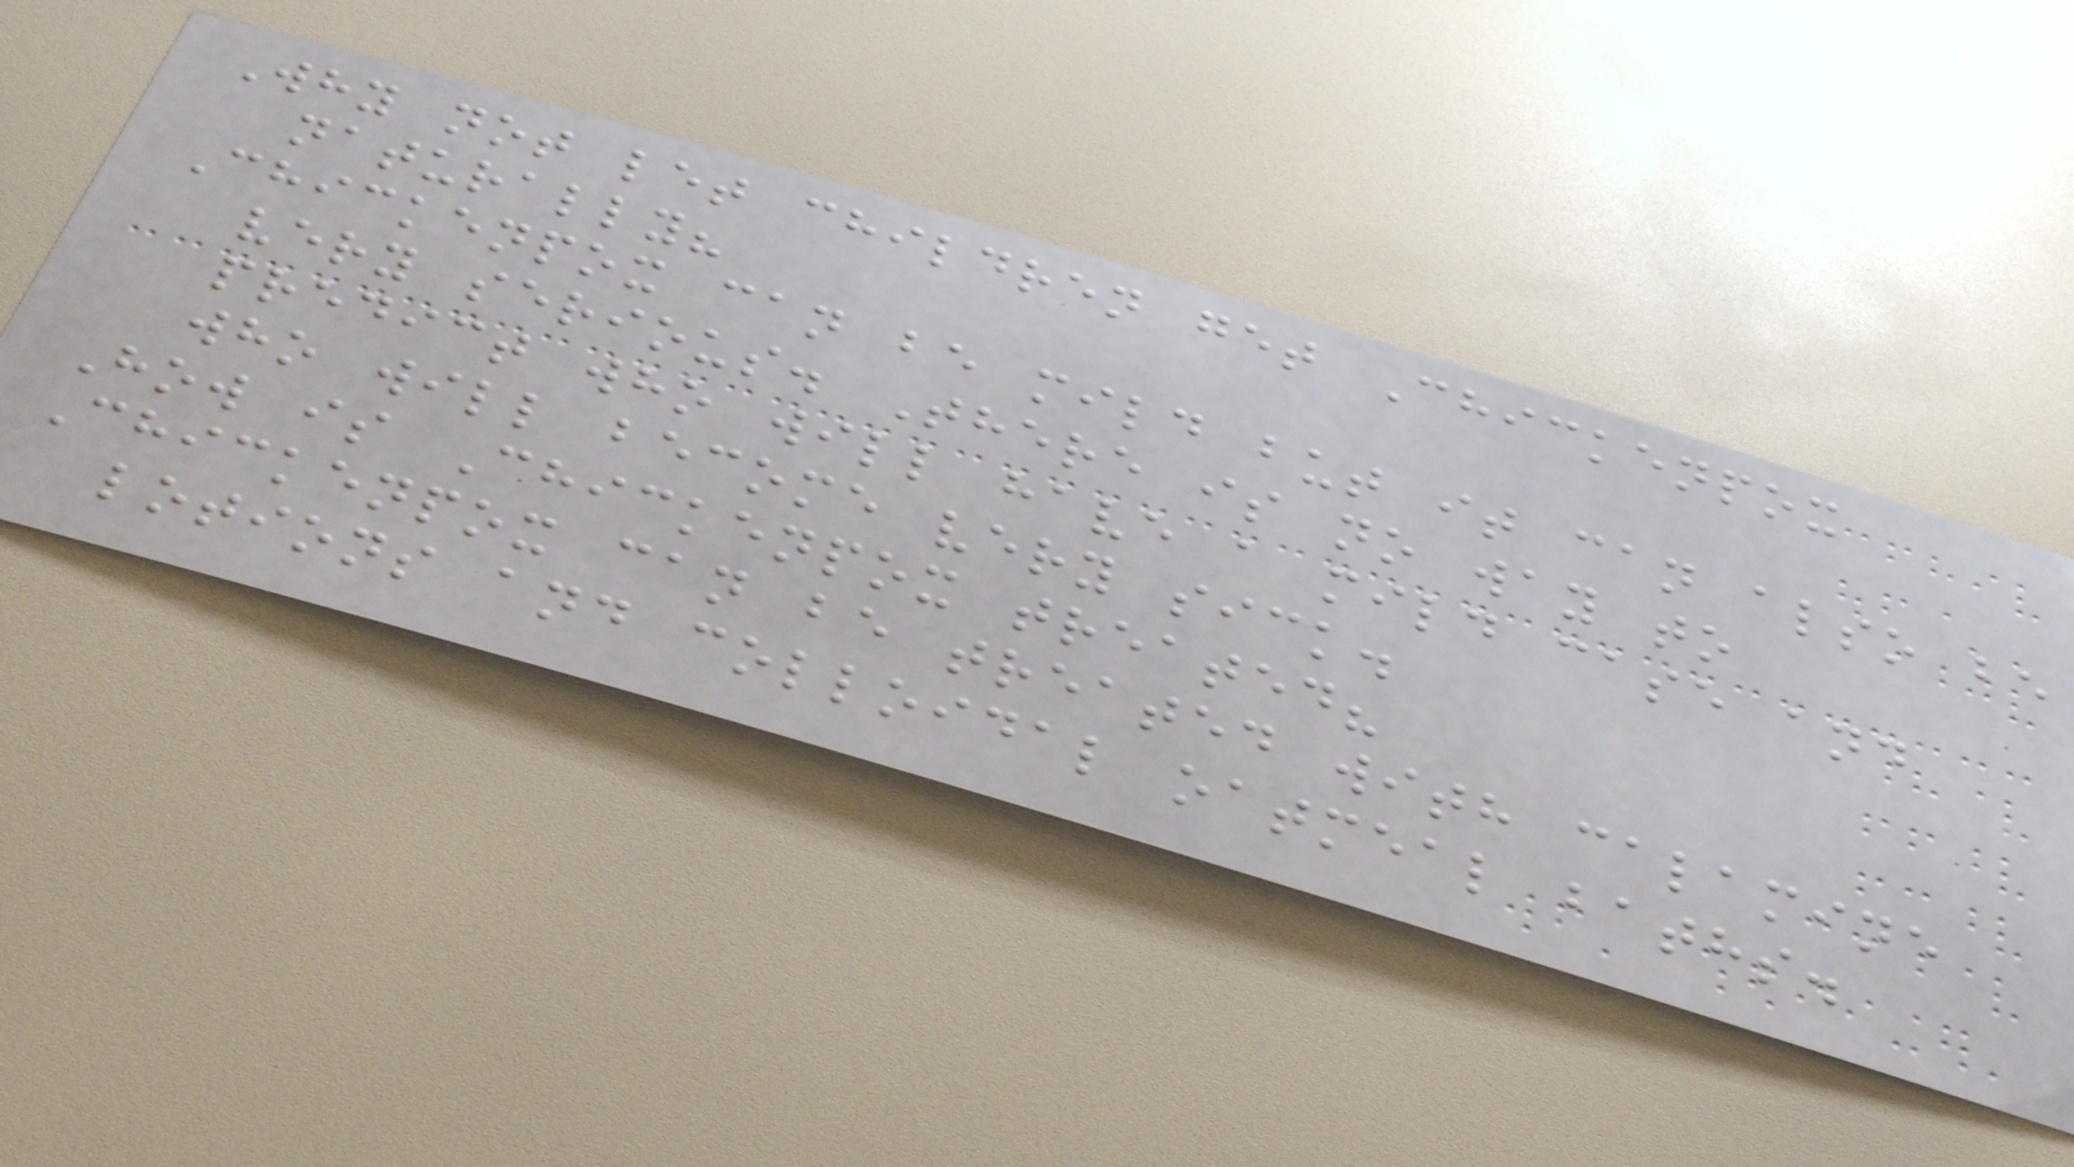Why not let children get Chickenpox
naturally?
Chickenpox can be mild but it can also be
very serious. There is no way to
predict who will have a mild case and
who will become very sick.
How is Chickenpox treated?
Chickenpox can be treated with calamine
lotions and colloidal oatmeal baths.
